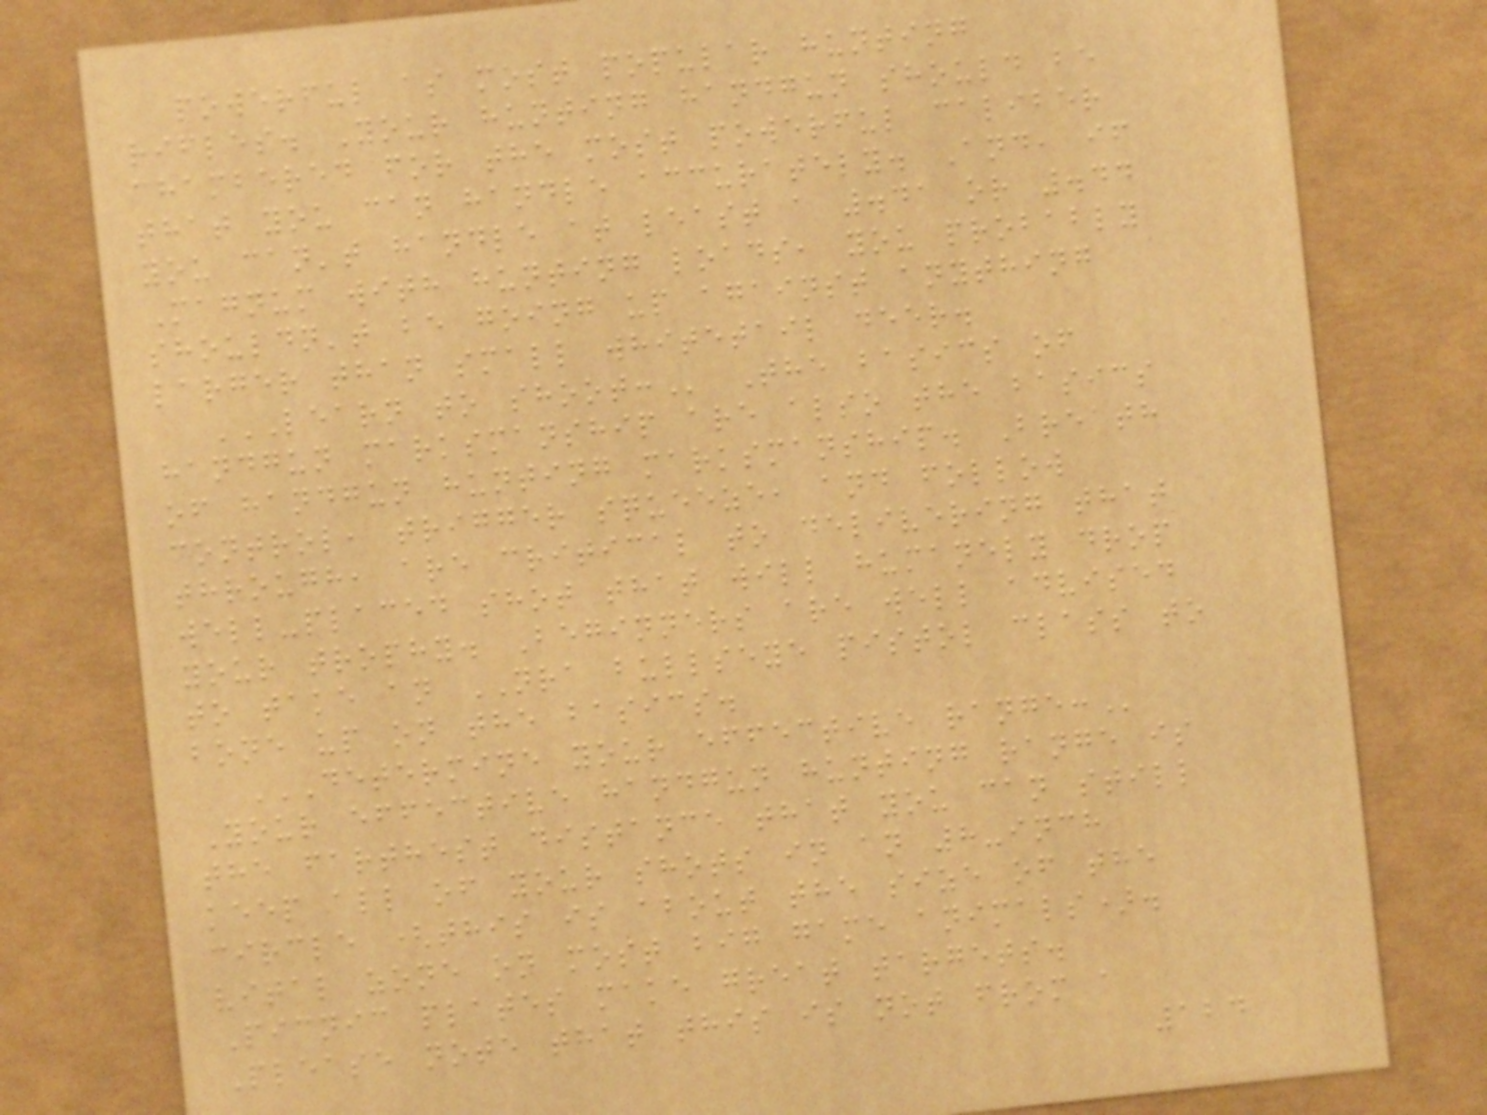powerful as most popular hunting
rifles. Your hunting handgun should be
chambered for the most powerful caliber
that you can handle accurately. And, if
you can't handle at least a .41 or .44
Magnum with hunting loads, you probably
shouldn't be going up against anything
larger than small whitetail deer.
LEARN TO SHOOT: The basics of
handgun marksmanship are also the basics
of handgun hunting marksmanship. Breath
control, trigger squeeze, and follow
through, are critical to delivering that
well-placed shot that will humanely drop
your trophy. Beginners are well advised
to take an NRA bullseye pistol class to
bone up on the basics.
DETERMINE YOUR EFFECTIVE RANGE:
Your effective handgun hunting range is
the farthest distance that you can still
keep all of your shots in an 8-inch
circle (this is about the size of the
vital zone on most big game animals).
Picnic plates make great targets.
Please note that this is not from a
124
